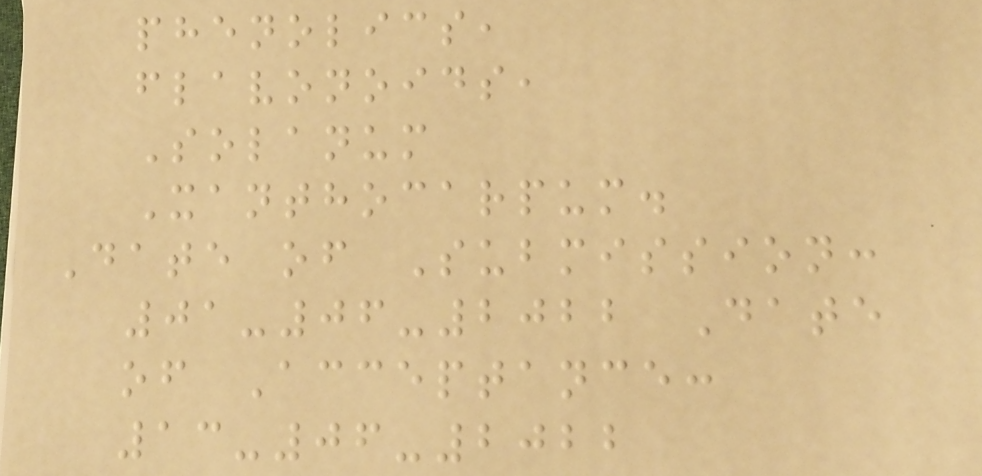phenolics,
flavonoids,
Solanum
Xanthocarpum.
Date of Submission:
01-06-2022 Date
of Acceptance:
13-06-2022
